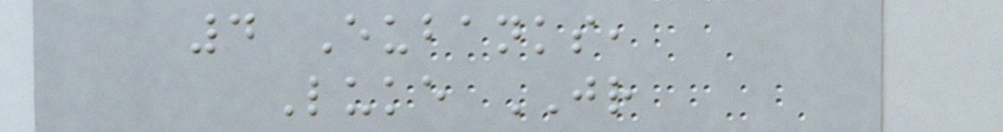4 Eubanks,
Luke JR
